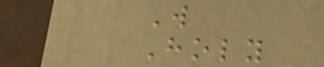W
Holy
